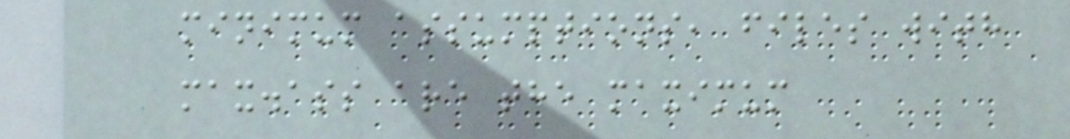minimum assumptions, files with
max.ass are the maximum
